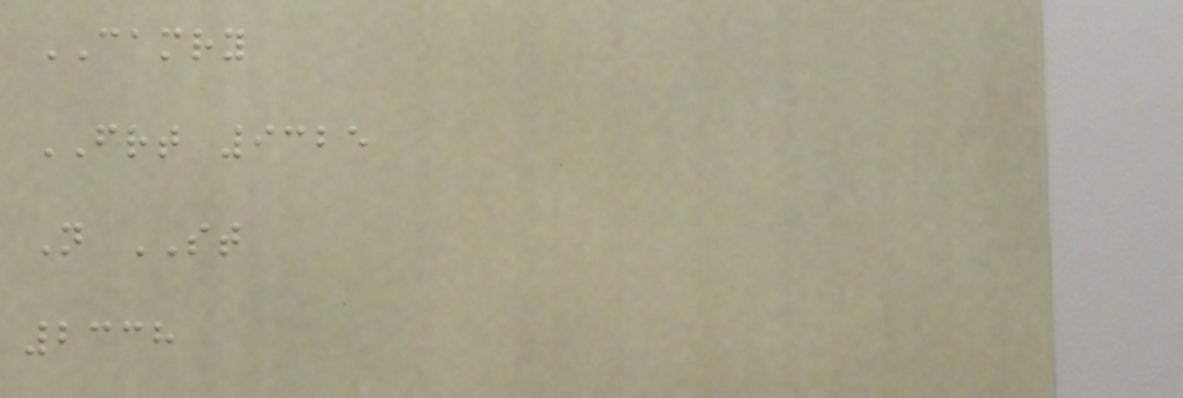CAMRY
FRT 9325
N ST
2338
